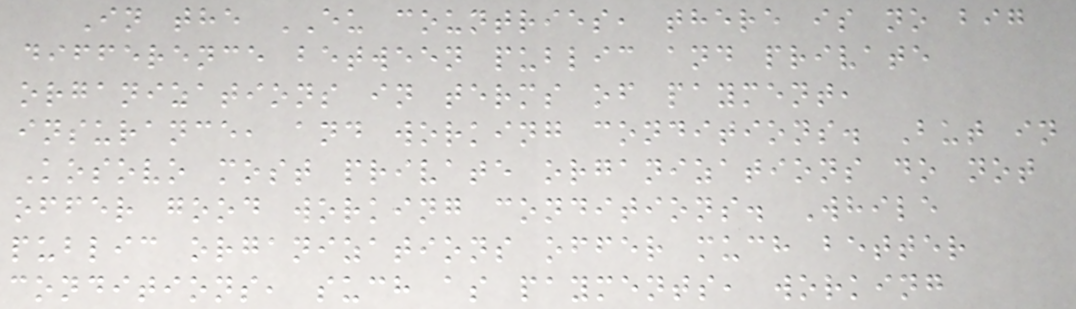In the EU countries, there is no big
difference between public and private
organizations in terms of payment,
insurance, and working conditions. But in
Kosovo most private organizations do not
offer good working conditions. While
public organizations offer much better
conditions, such as payments, working
